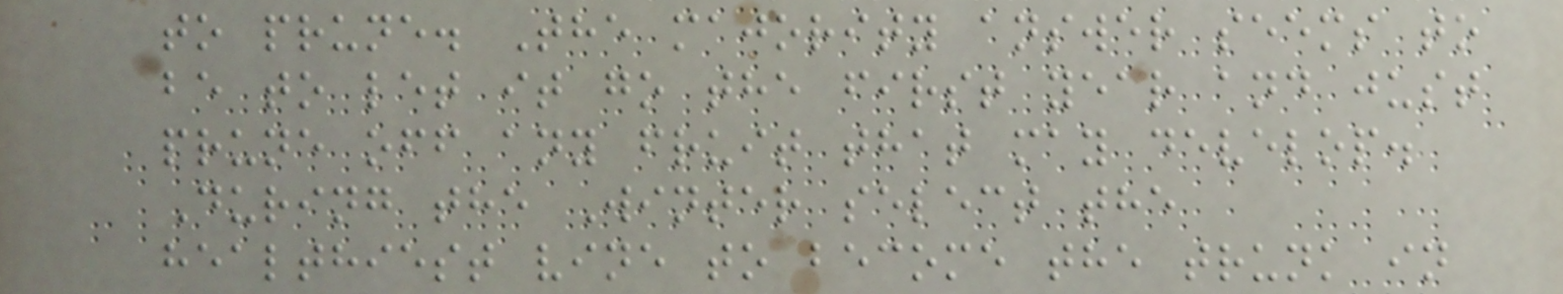to prune. The majority answer seems to
be to let it go the first year and just
prune off any fruit that may develop.
During the Winter select the
healthiest vine to become the trunk in
